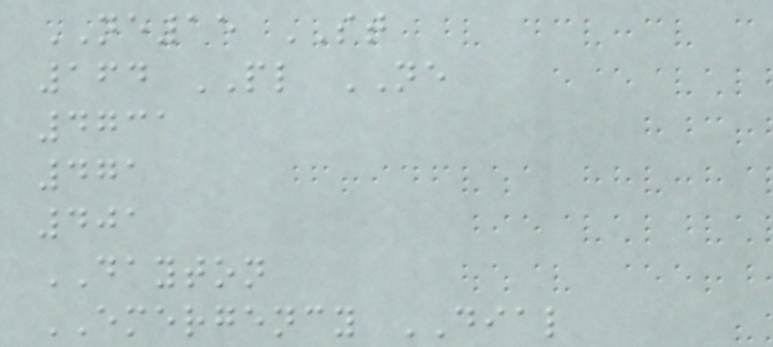NE15 ST
164 PL NE
4731
471
401
DAYTON
EMERGENCY DIAL
